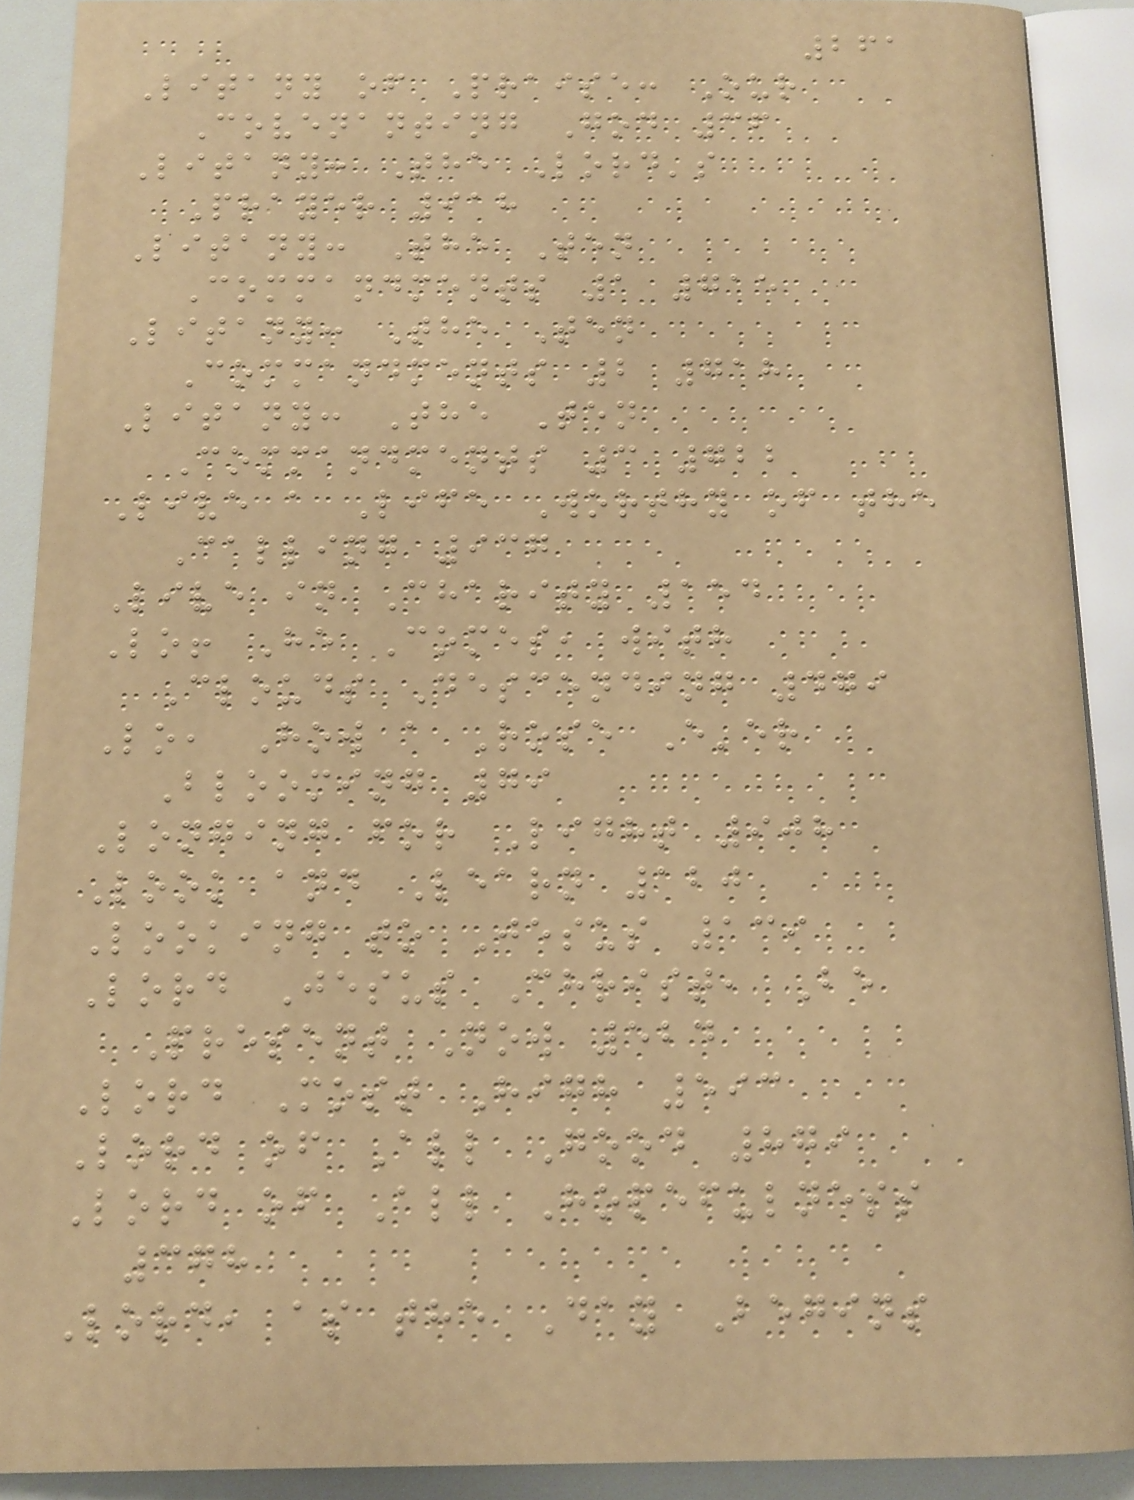261
Litany of Praise: Our
Covenanting God 36
Litany: The Lord's
Prayer 918
Litany: The Ten
Commandments 1 715
Litany: The Ten
Commandments 2 718
Litany: The Ten
Commandments 3 722
Live a Life Worthy of the
Calling 937
Live in Charity 154
Lo! He Comes, with
Clouds Descending 479
Lo, How a Rose E'er
Blooming 79
Longing for Light 908
Look and Learn 120
Looking to Jesus 139
Lord Jesus Christ, Be
Present Now 524
Lord Most High 593
Lord of All Good 879
Lord of All Hopefulness
378
Lord, as the Day Begins
